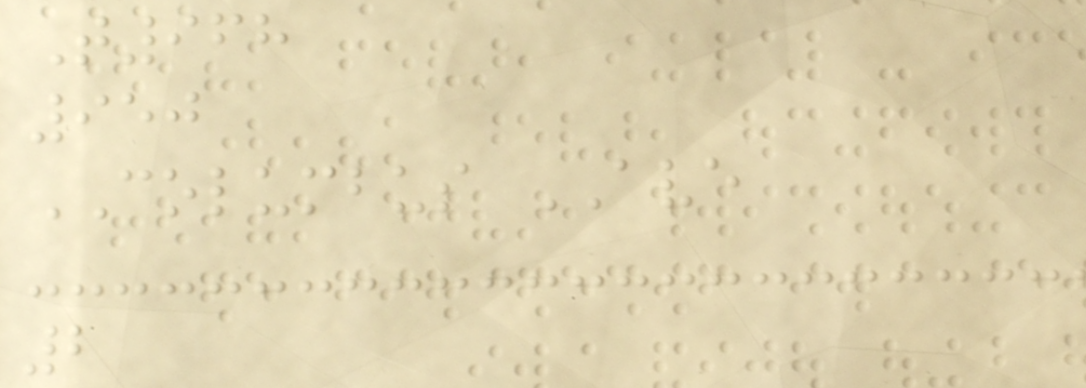T968
950
COLUMBUS AVE
2
